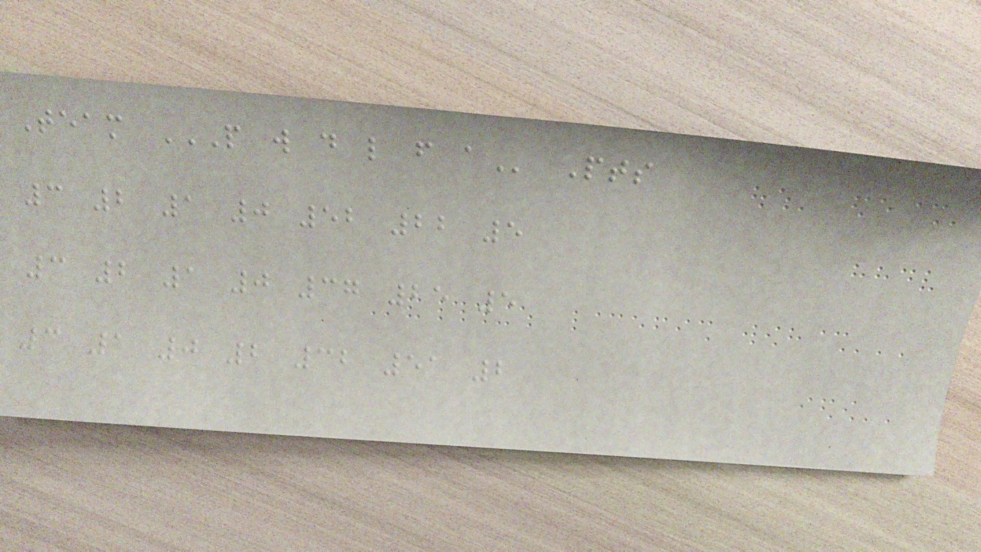Team P W D L F A Pts
3 2 1 0 52 22 5
3 2 1 0 37 25 5
3 1 0 2 32 51 2
